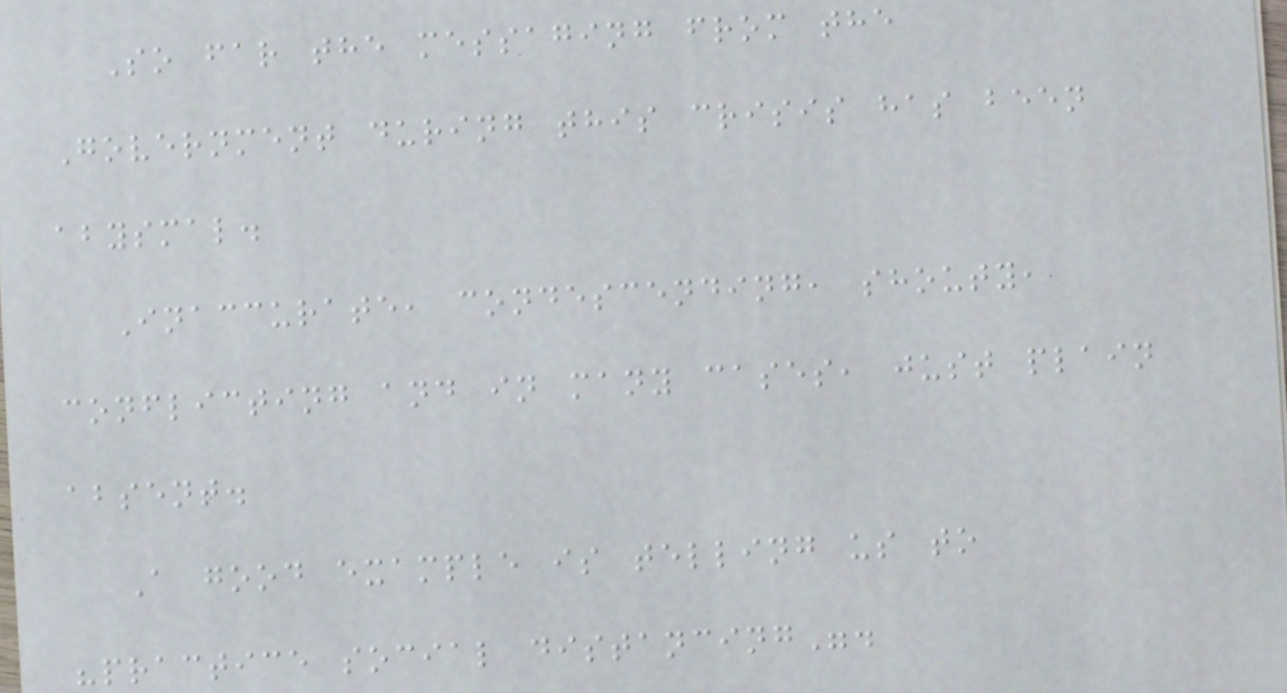So far the messaging from the
Government during this crisis has been
abysmal.
Inaccurate, condescending, shouty,
conflicting and in many cases, just plain
absent.
A good example is telling us to
"practice social distancing".
